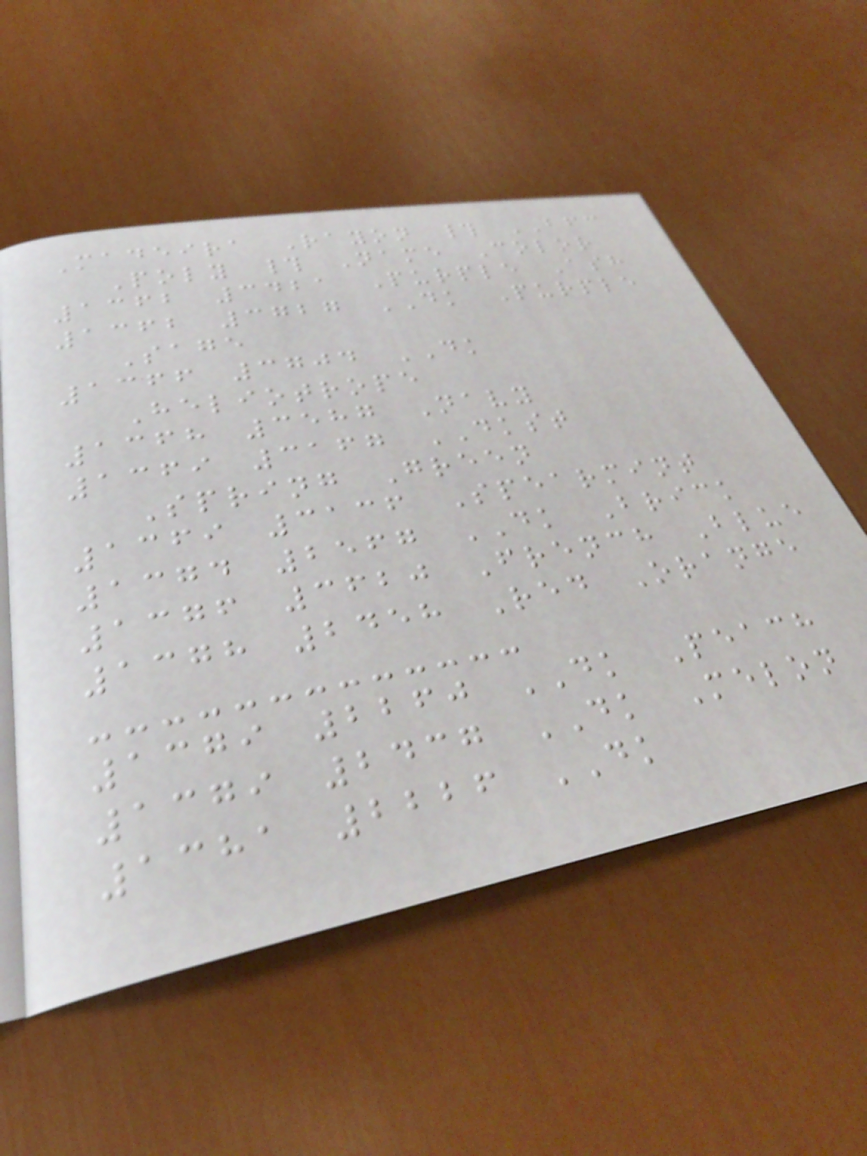Madeira Rayon # BFC
Poly # Name Color
1362 3421 Purple Ash
1362 3727 DK Purple
Sage
1366 3704 DK
Heliotrope
1368 3587 Navy
1369 3167 DKST
Spring Green
1369 3136 Spearmint
1374 2567 DK Brick
1376 3620 French Blue
1378 2458 Red Orange
1379 2260 DK Peach
1379 2437 DK Melon
1381 2226 DK
